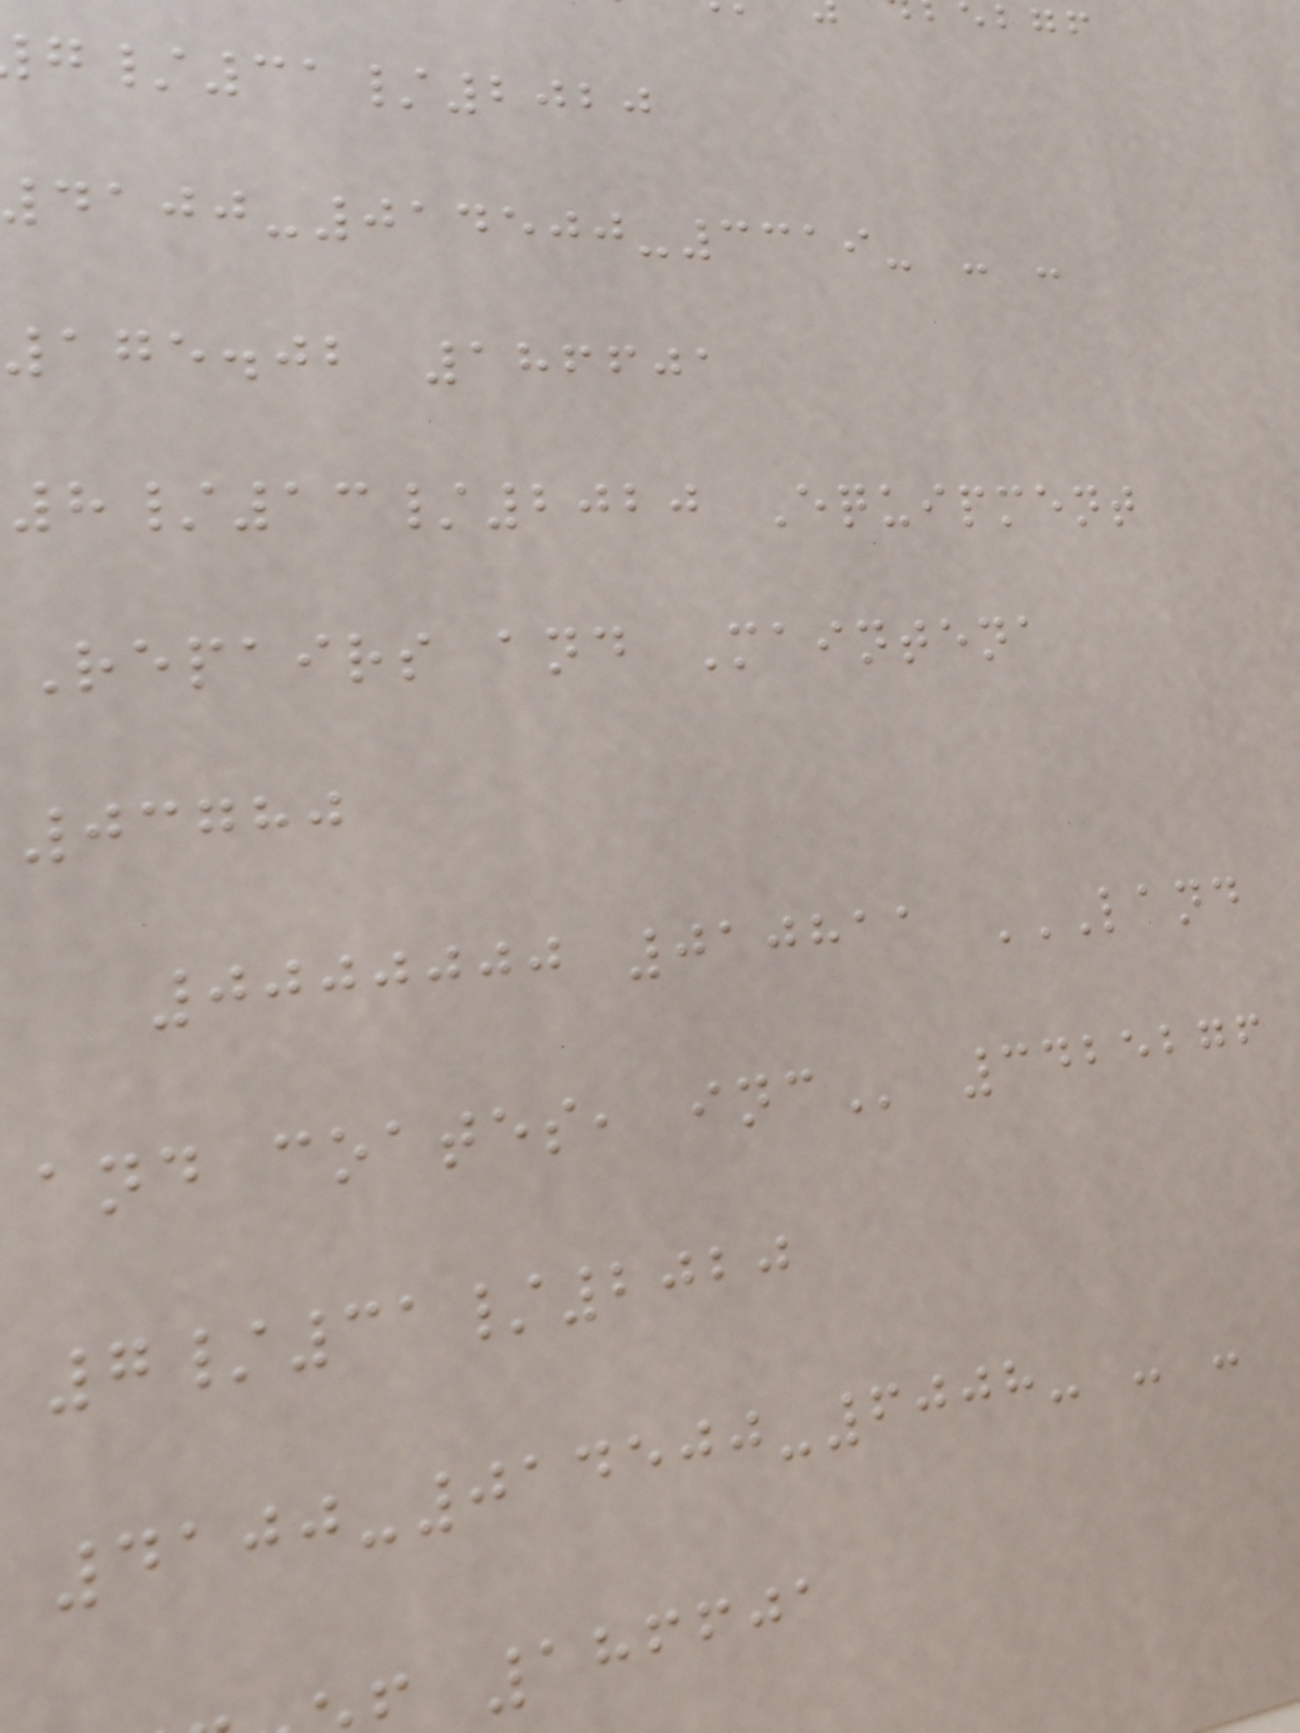/31/2020
-014500-3319- - -
175.02 186601
8/13/2020 Equipment
Repairs and Maintena
03780
0000000 010811 LAND
and coates,
7/31/2020
4100-014500-6008- - -
186601
